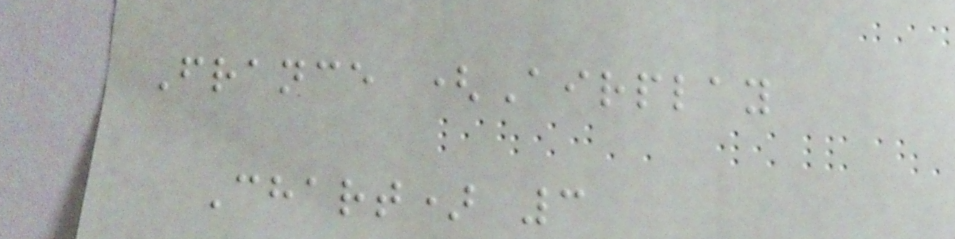France (Airplay
Chart) 3
